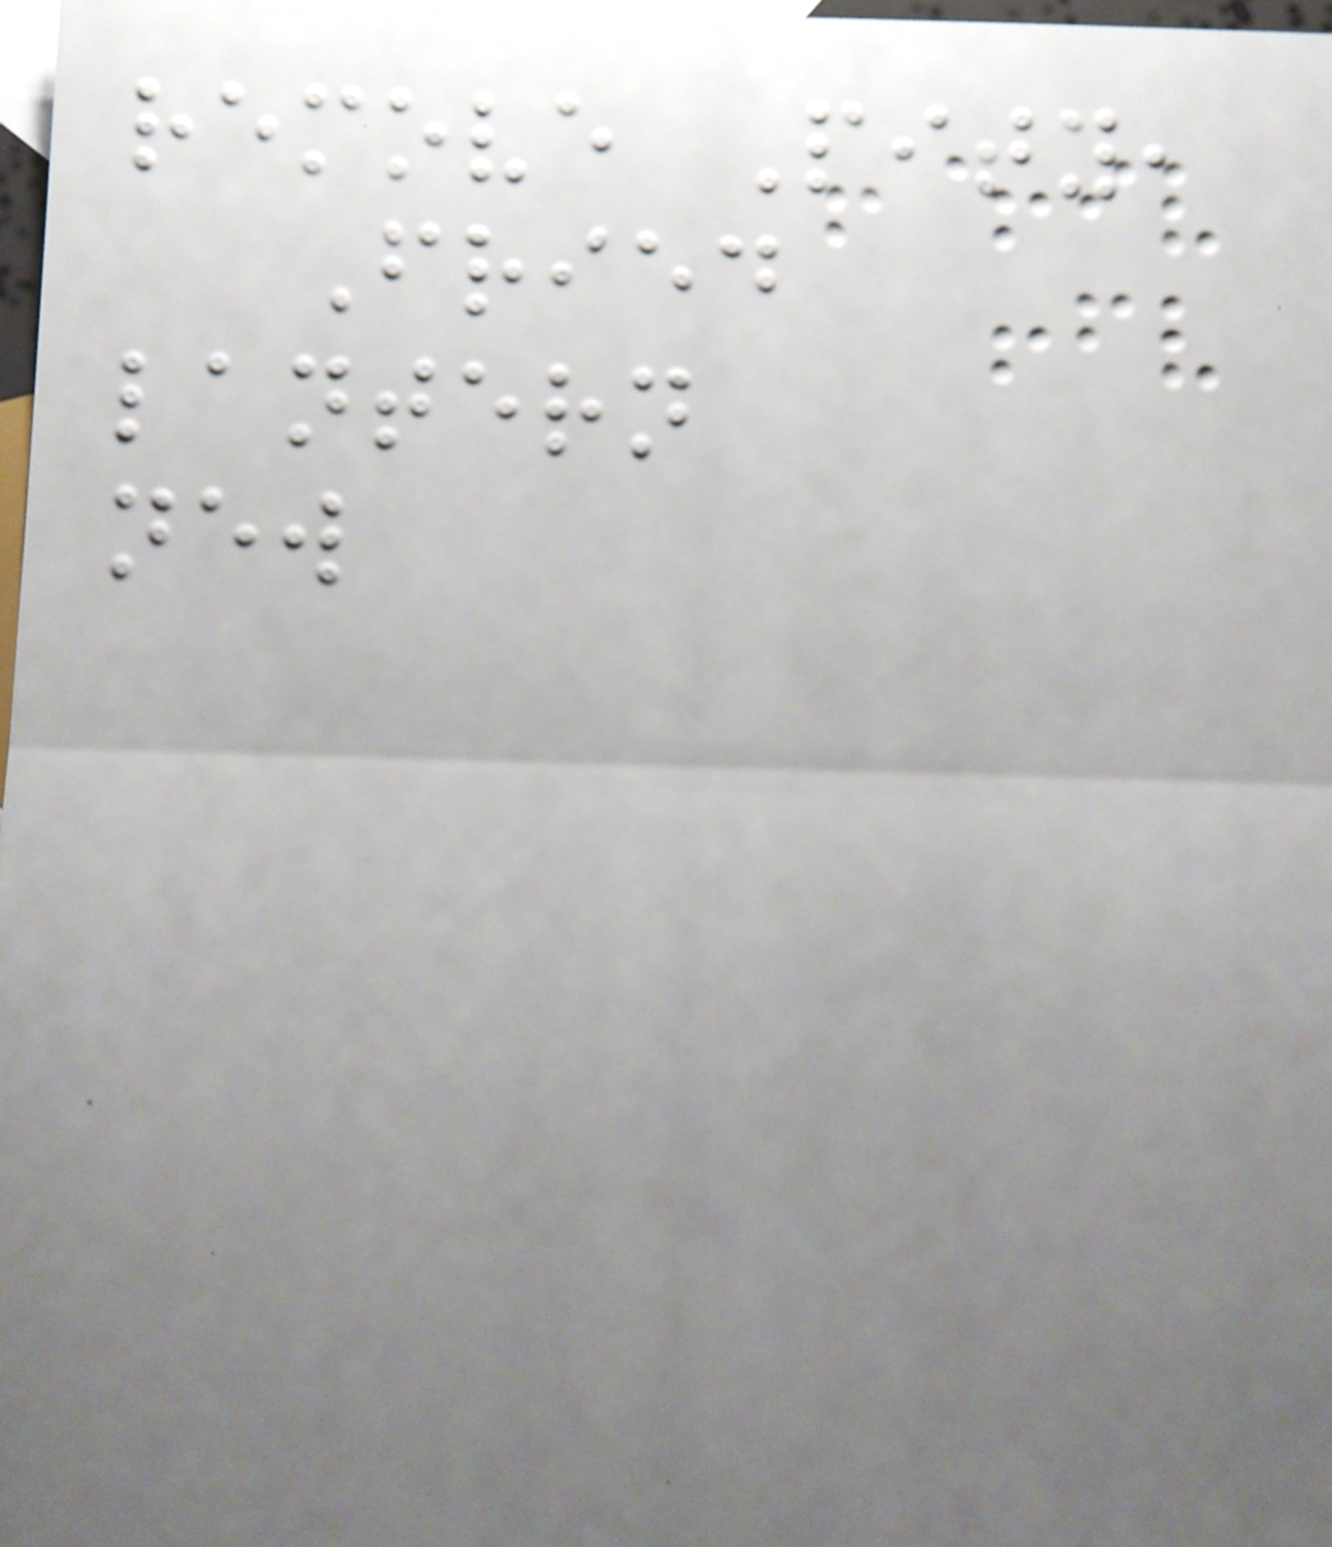remove Pity,
Fried
lantern
new
